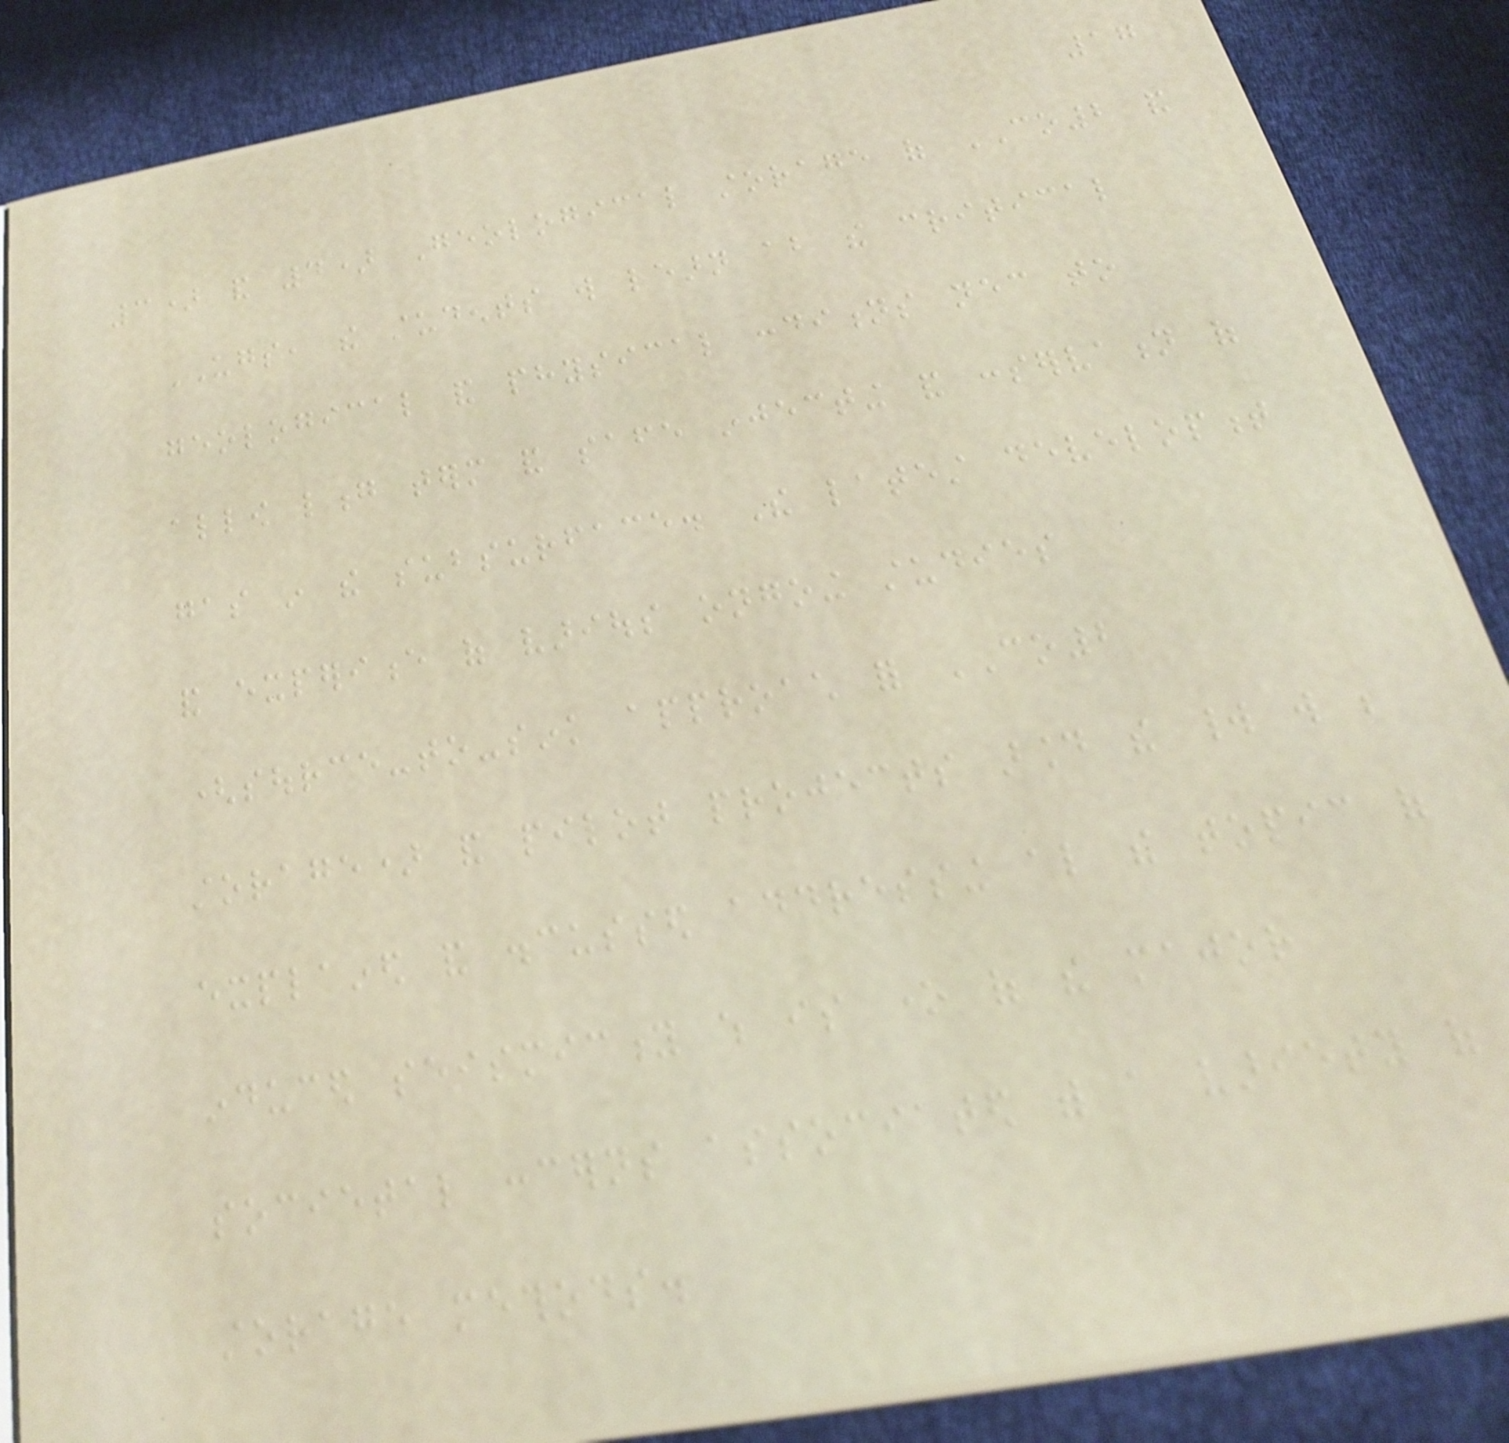17
3) and 4) Geological storage of CO2 and
UGS, the students will learn about the critical
geological and physical conditions necessary to
allow long term and safe injecting and conservation of
gas in the subsurface. The latest development
and experience of various ongoing studies
(source-to-sink approach for CO2
storage) and pilot projects around the world will be
explained and discussed addressing also the topic of
induced seismicity which is one of the major
societal concerns associated with a variety of
storage methods.
